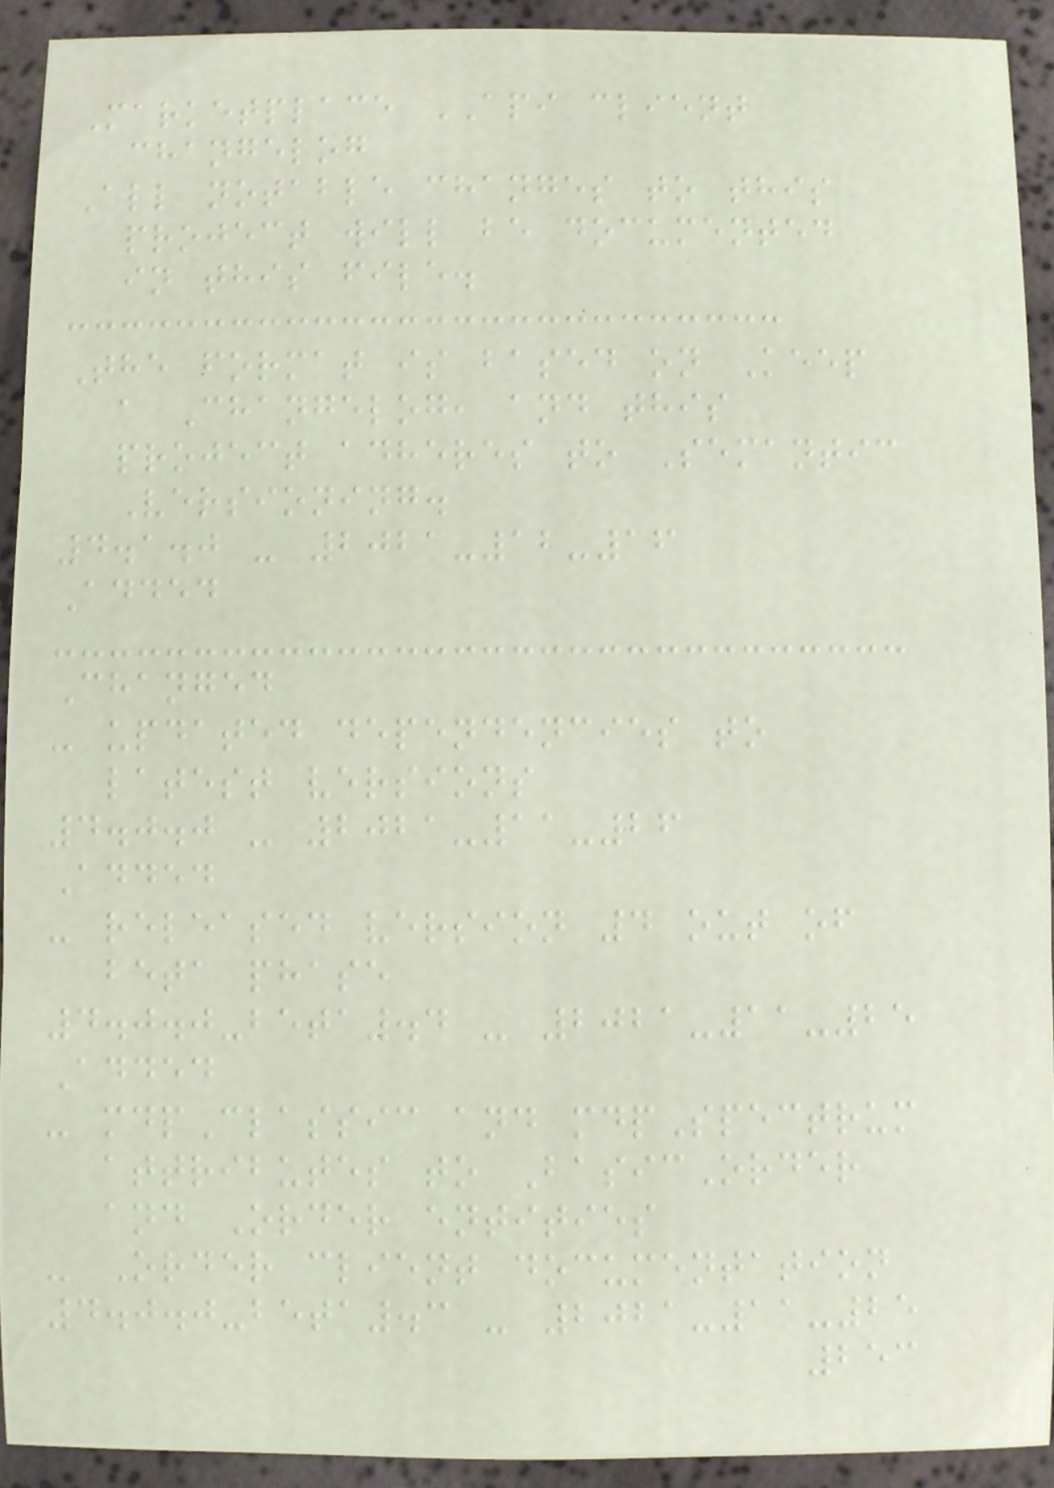Marketplace API client
changelog
All notable changes to this
project will be documented
in this file.
The format is based on Keep
a Changelog, and this
project adheres to Semantic
Versioning.
4.1.0 - 2021-12-16
Added
Changed
- updated dependencies to
latest versions
4.0.0 - 2021-11-26
Added
- released version 4 out of
beta phase
4.0.0-beta.4 - 2021-11-25
Added
- mdpClassic and mdpSpectrum
attributes to BasicOrder
and Order entities
- Order client documentation
4.0.0-beta.3 - 2021-11-25
253
